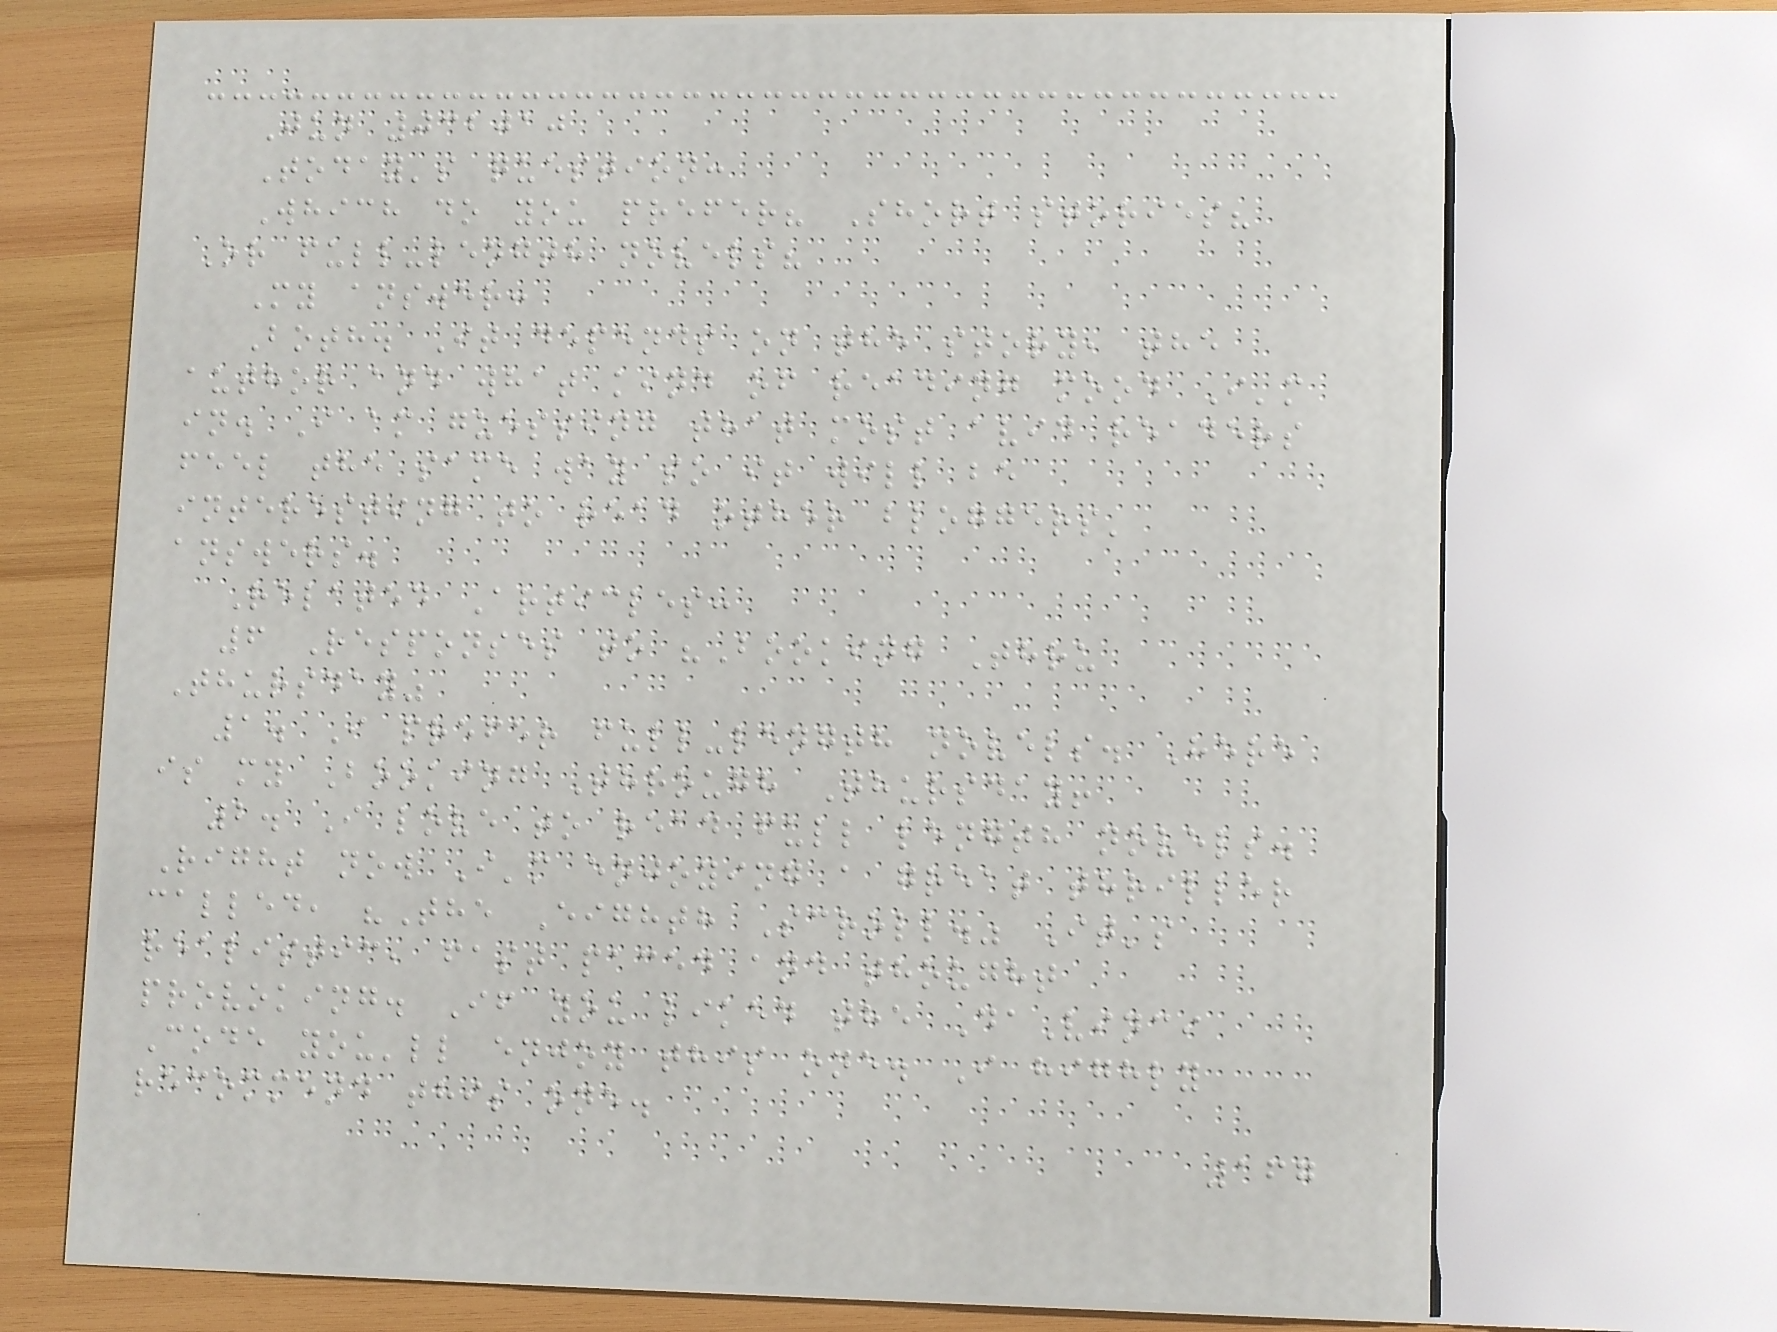Jun 032010
Today's question:
Which do you prefer? Short stories?
Or full-length novels?
My answer:
Both. It depends on the story, the
author and what kind of reading mood I'm
in. I am guessing that most avid readers
feel the same way so it will be
interesting to read other bloggers'
answers.
Related Articles:
6 Responses to "Booking Thru
Thursday"
1. I prefer full-length novels. Here
is my Booking Through Thursday!
2. I love to read full length novels.
Right now I'm enjoying a great thriller
called, "The Eighth Scroll." It's
realistic, fast paced and thought
provoking. If you liked the DaVinci
Code you'll enjoy this one. I highly
recommend this one.
167
